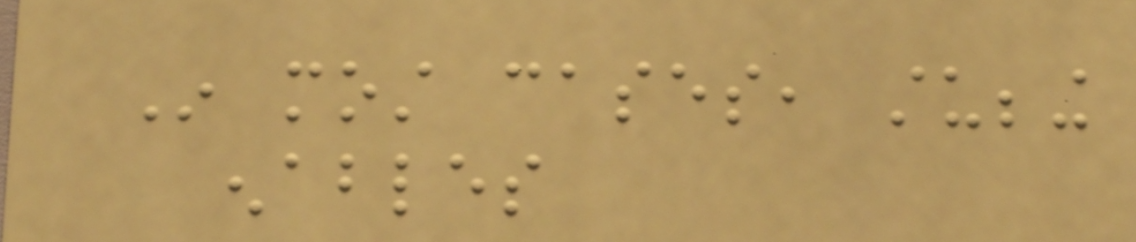In most cases, stubbing
enables
